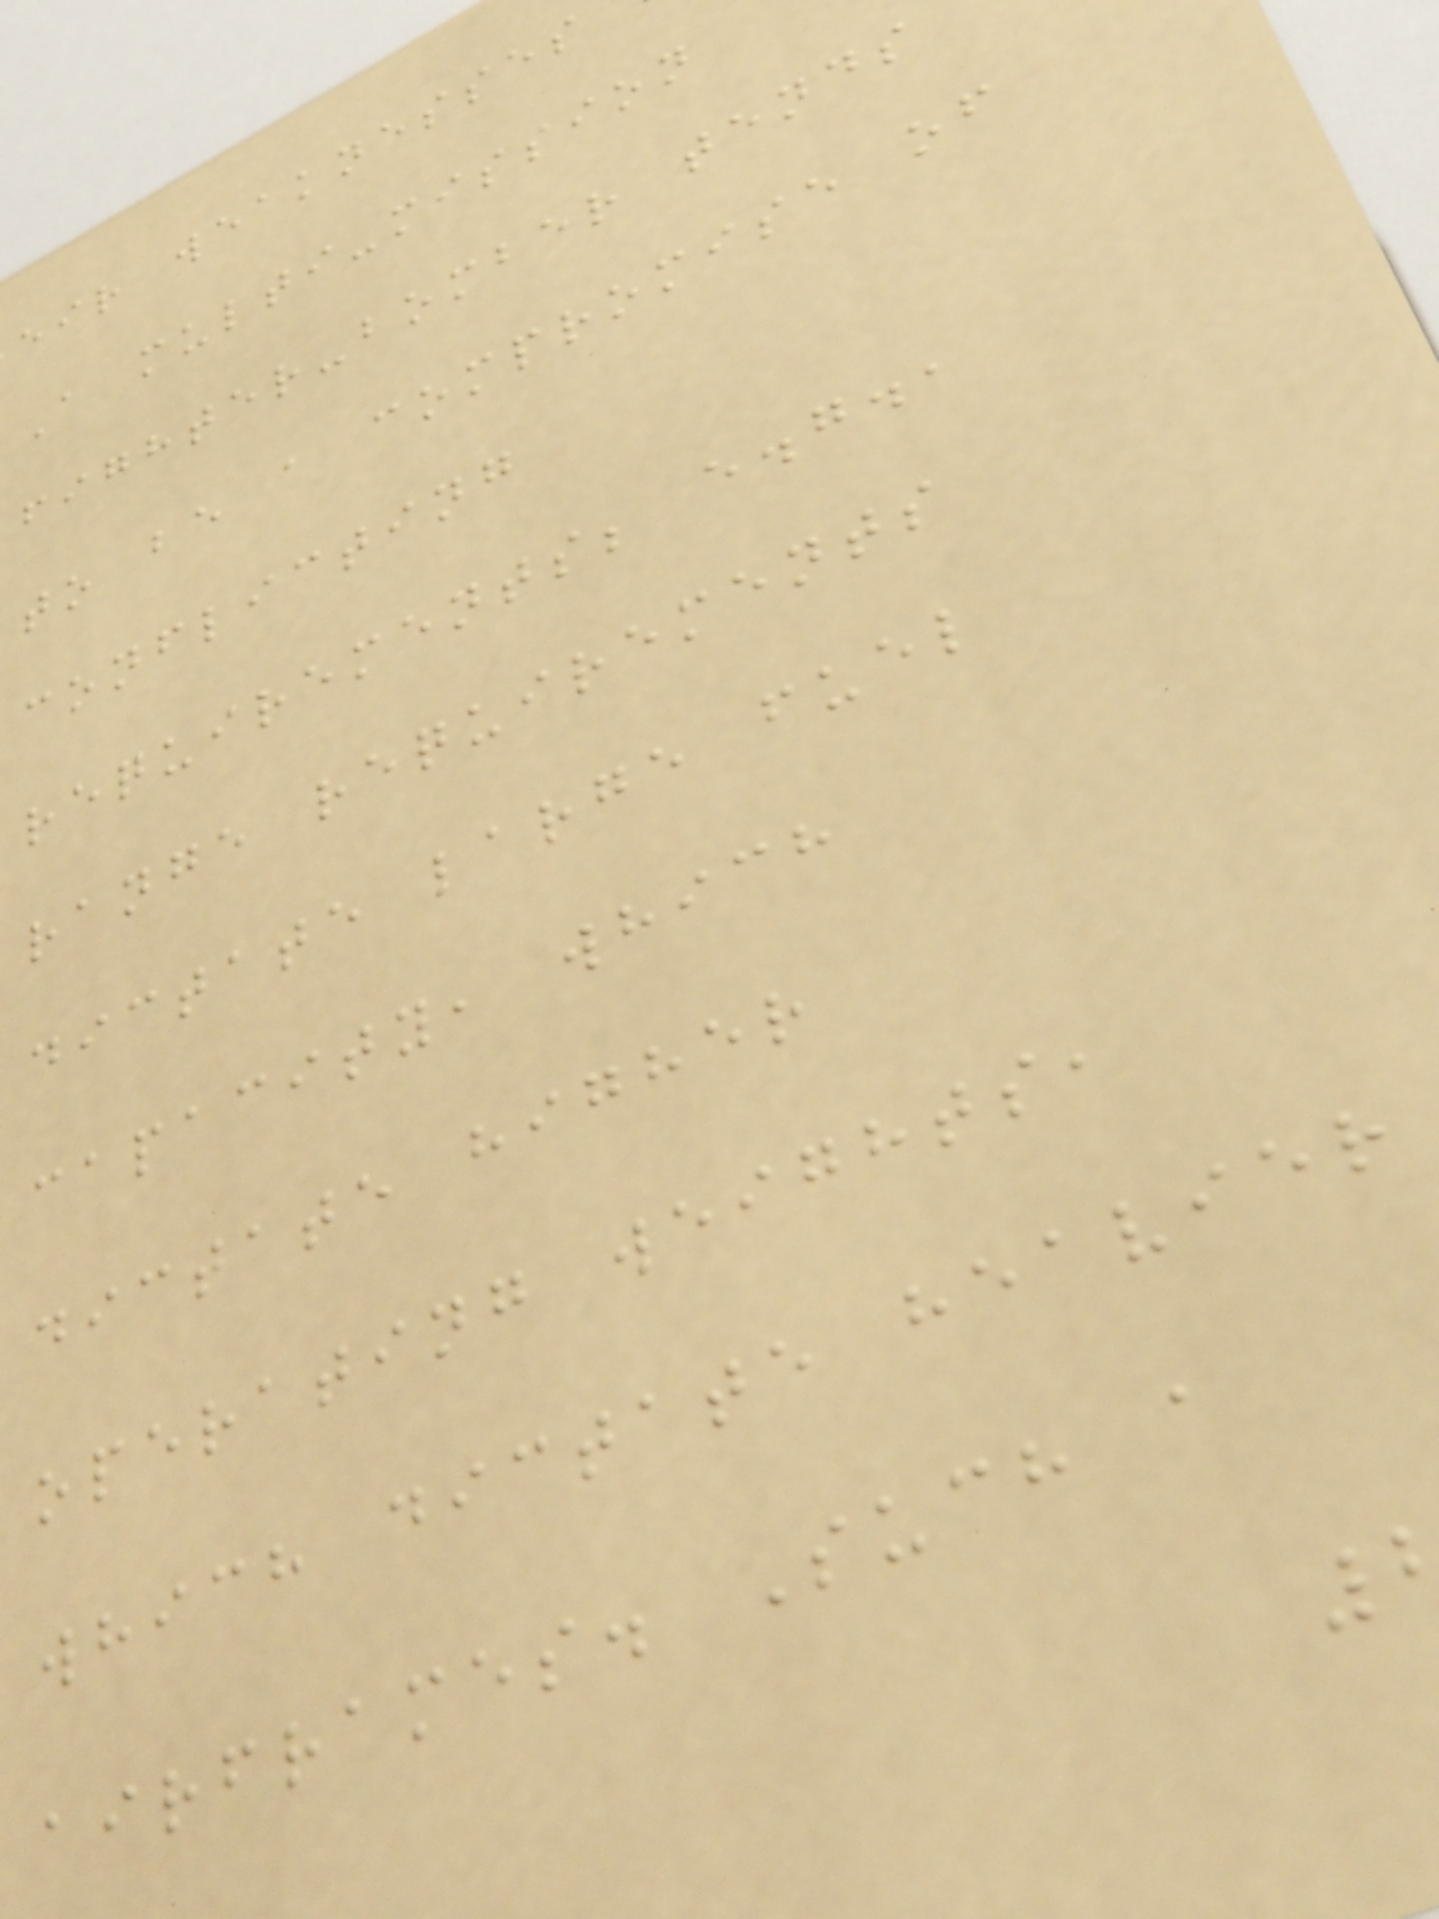eir weaknesses
A multi-mission
fighter-bomber tends
to be a compromise of
conflicting
requirements; e.g.,
range requirements
dictate large fuel
capacity, which
dictate higher
operating weights,
which dictate heavier
airframes. Such a
